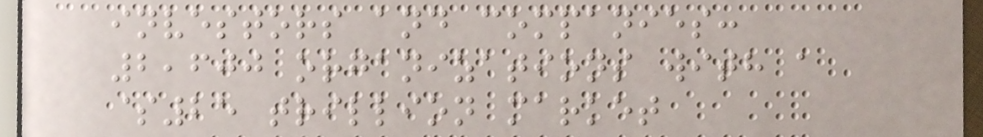investors and companies:
2,600 organizations with a
$25 trillion market
